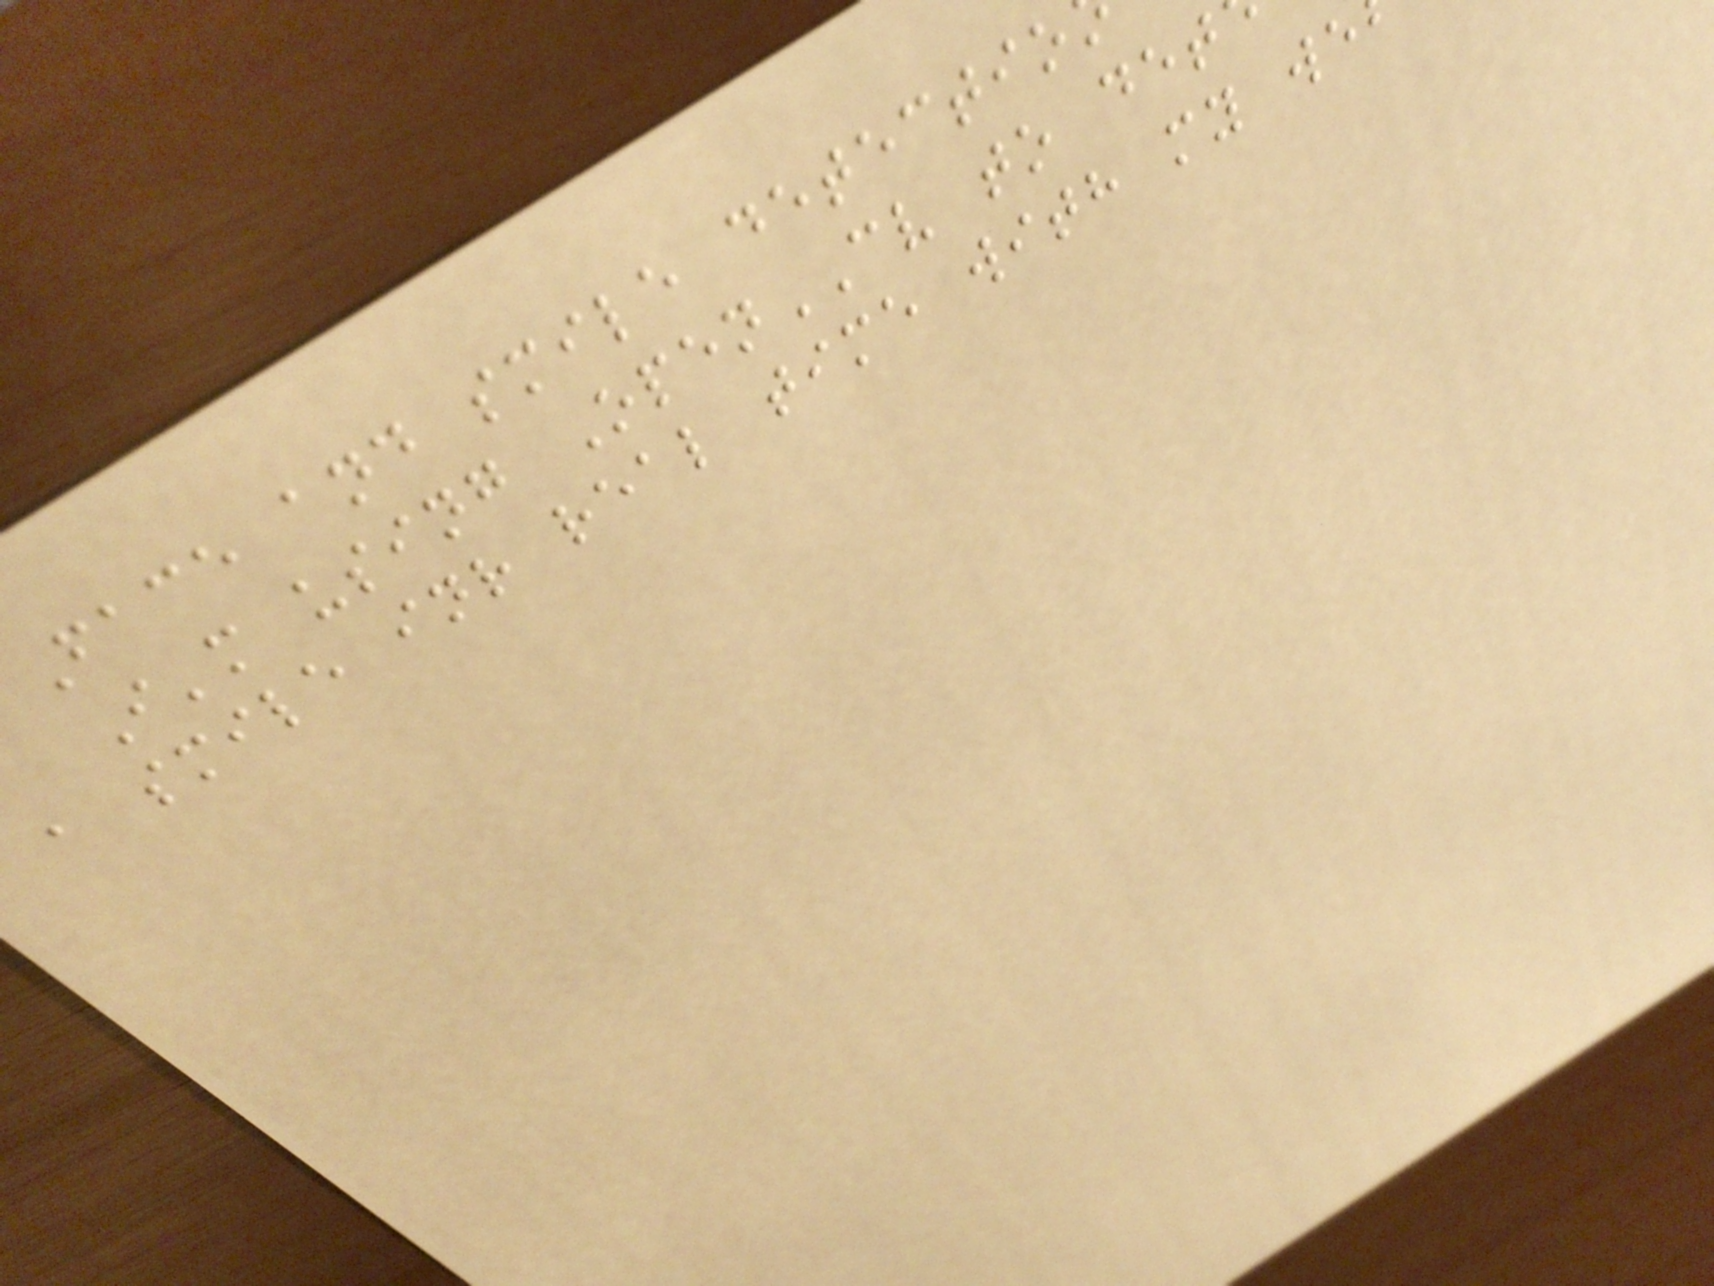Face and smile detectio
I'm using OpenCV to det
a smile inr real time with my we
